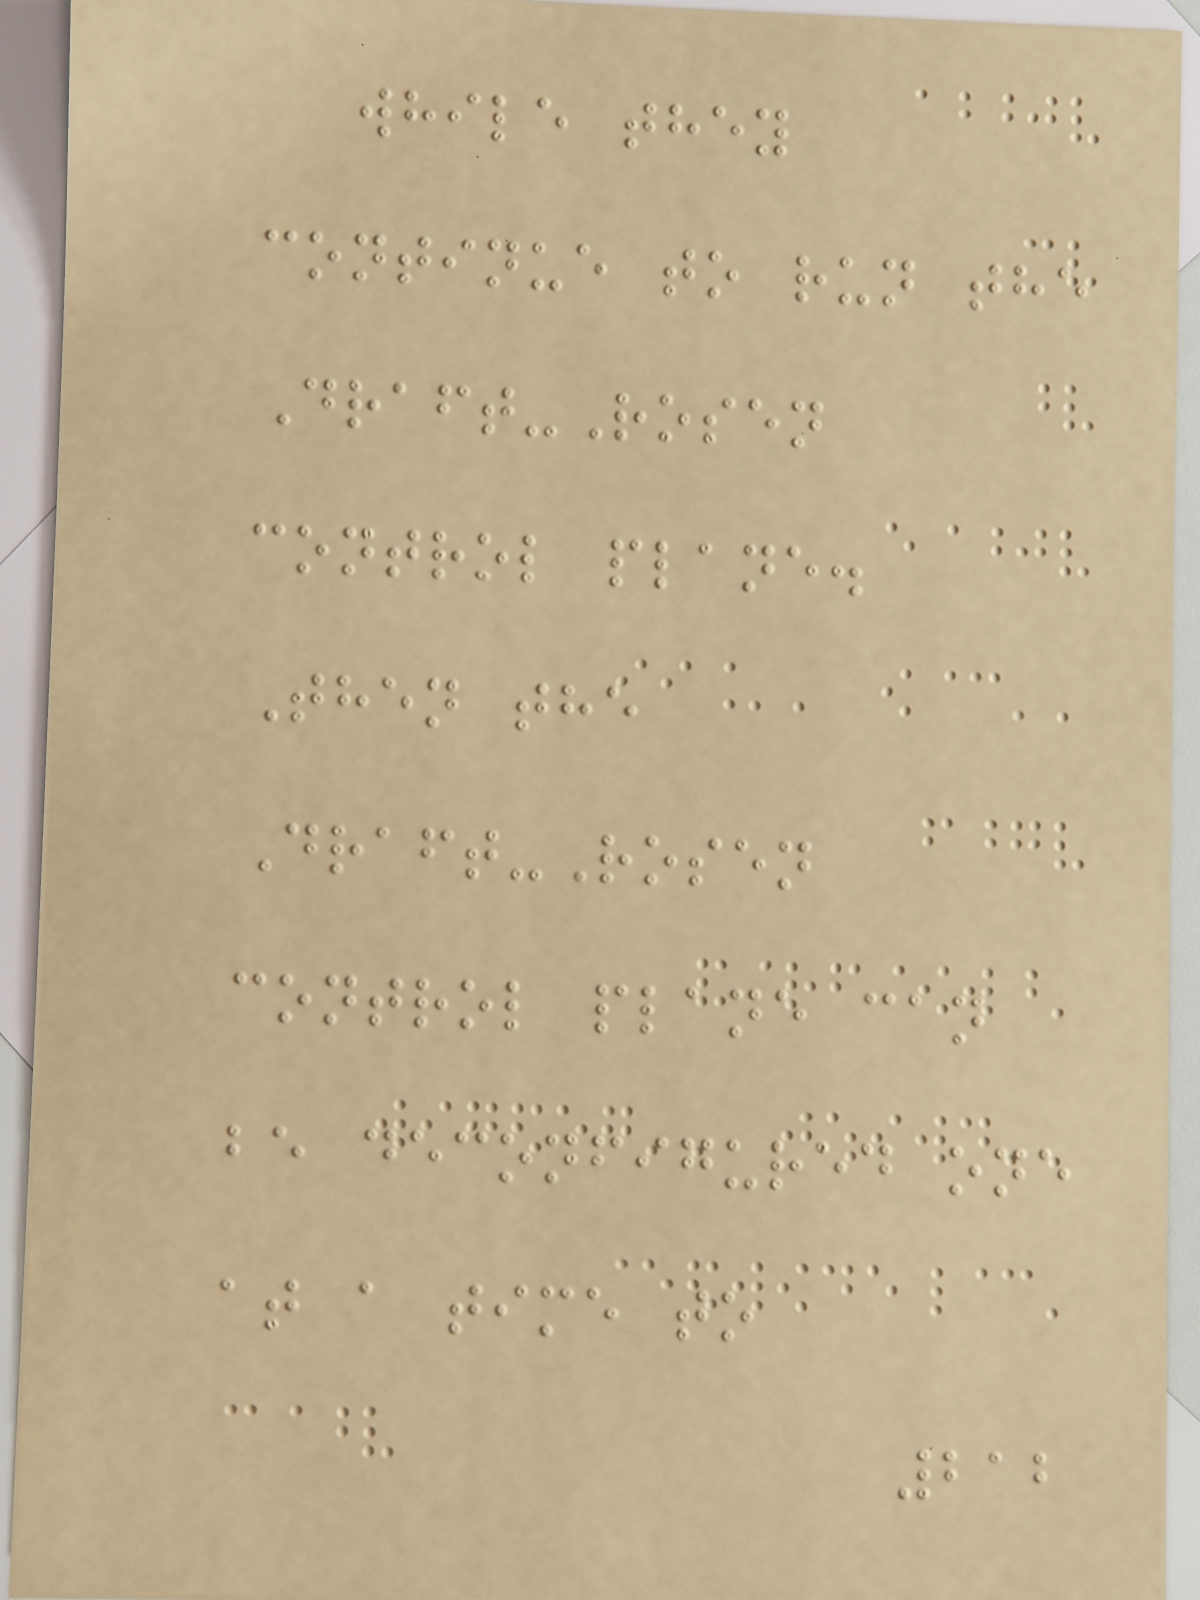while they
continue to run the
Draft-Rosen
control plane.
Then the
Draft-Rosen
control plane can
be deconfigured one
at a time to
212
